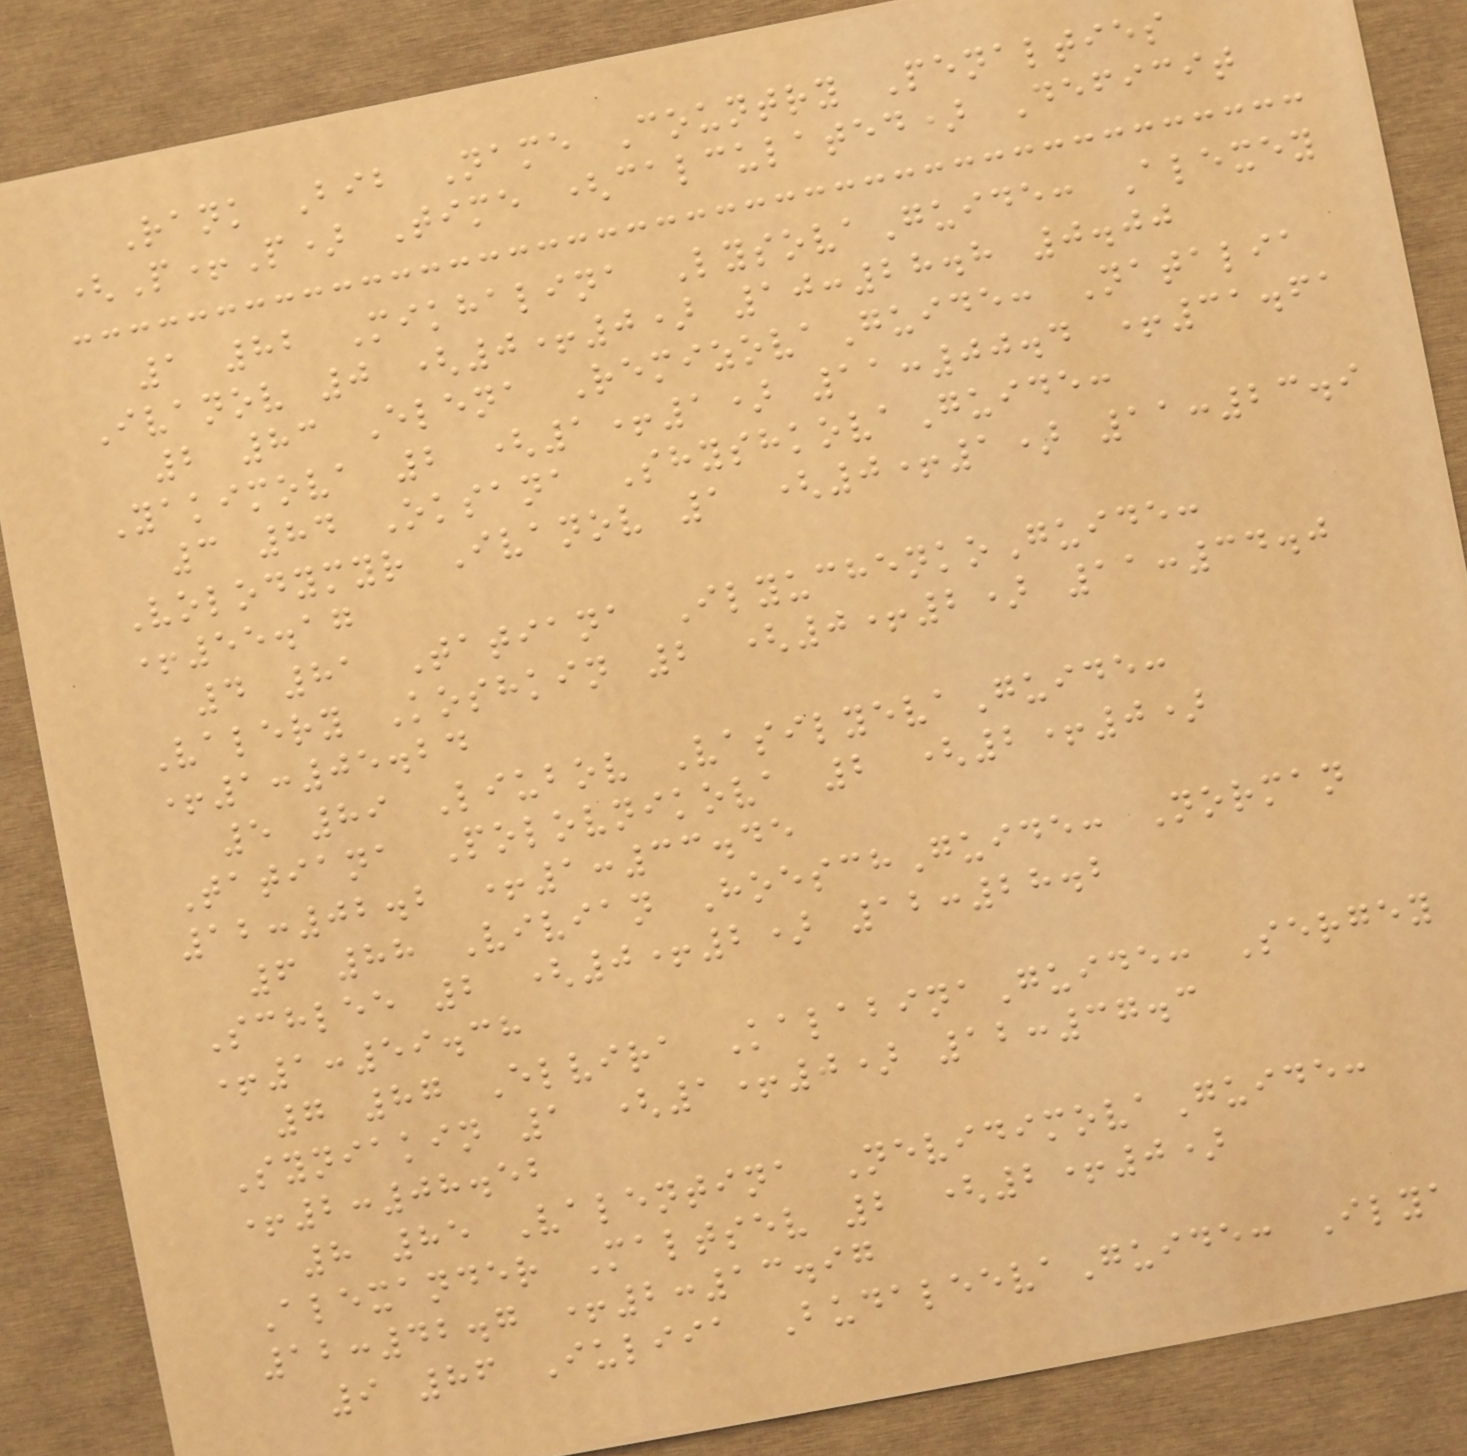Rank Bib Name Country Penalties
(P+P) Time (calculated) Deficit
1 82 Mikhalina LysovaGuide: Alexey
Ivanov 0 (0+0) 10:28.8 0.00
2 83 Elena RemizovaGuide: Natalia
Yakimova 2 (1+1) 11:00.4 +31.61
3 84 Oksana ShyshkovaGuide:
Volodymyr Ivanov 1 (0+1) 11:23.9
+55.17
4 81 Tatiana IlyuchenkoGuide:
Valery Koshkin 2 (0+2) 11:34.0
+1:05.24
5 89 Liubov VasilyevaGuide:
Tatiana Polovnikova 2 (2+0)
12:02.2 +1:33.45
6 88 Vivian HoeschGuide: Norman
Schlee 2 (0+2) 12:28.2
+1:59.38
7 87 Elvira KalabinaGuide: Sergey
Syniakin 1 (1+0) 12:37.3
+2:08.52
8 85 Valentina NevidimovaGuide:
Alexander Maltsev 2 (2+0)
12:42.7 +2:13.97
9 86 Iuliia BudaleevaGuide: Ilya
